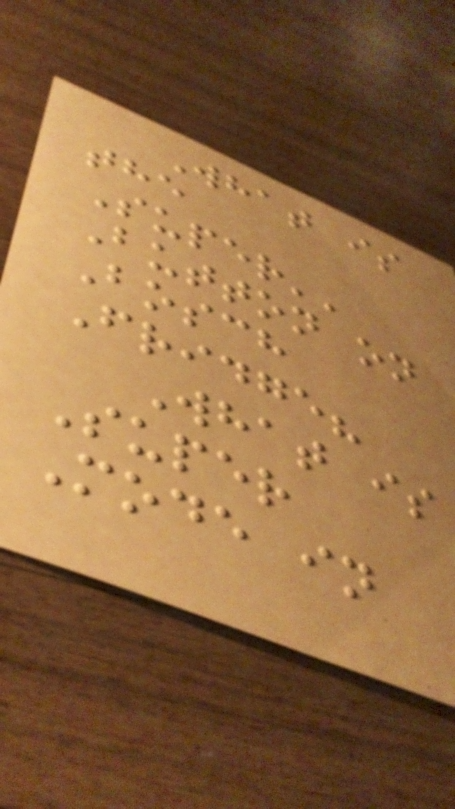What is
the
Super''
Button on
Bosch
Fridge?
What is
Super
Mode in
